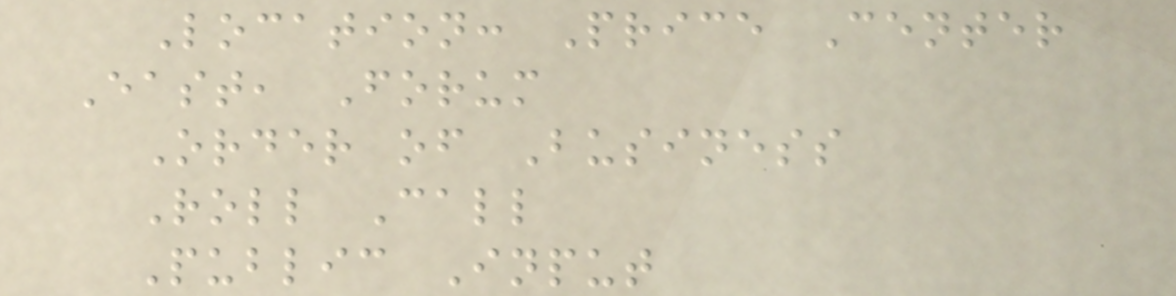Location: Price Center
East, Forum
Order of Business
Roll Call
Public Input
